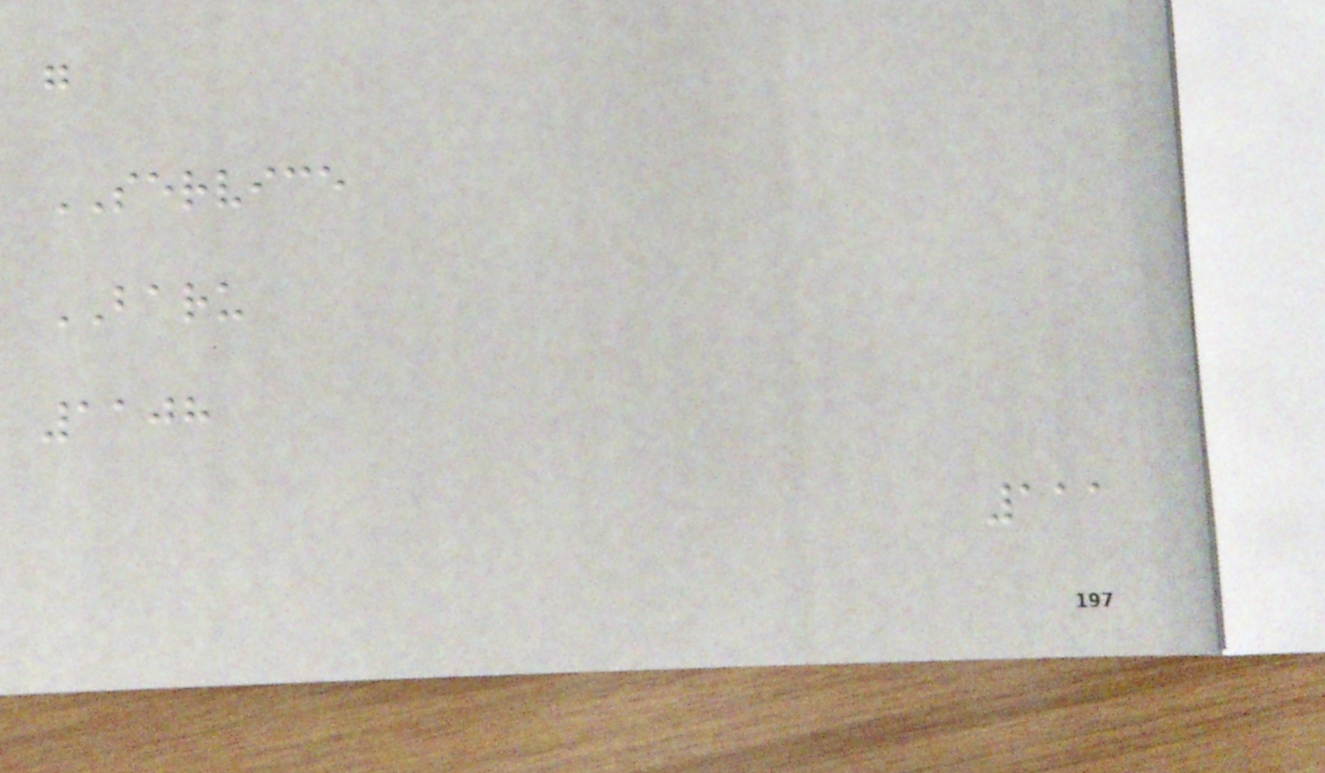g
SERVICE
BARU
1108
111
